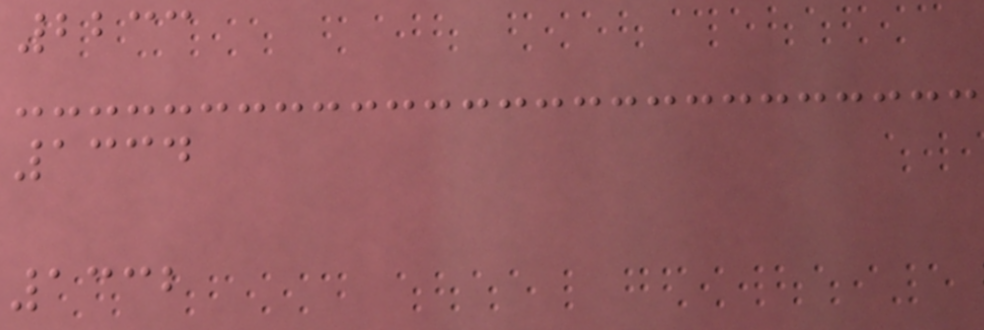2233
1334
1332
